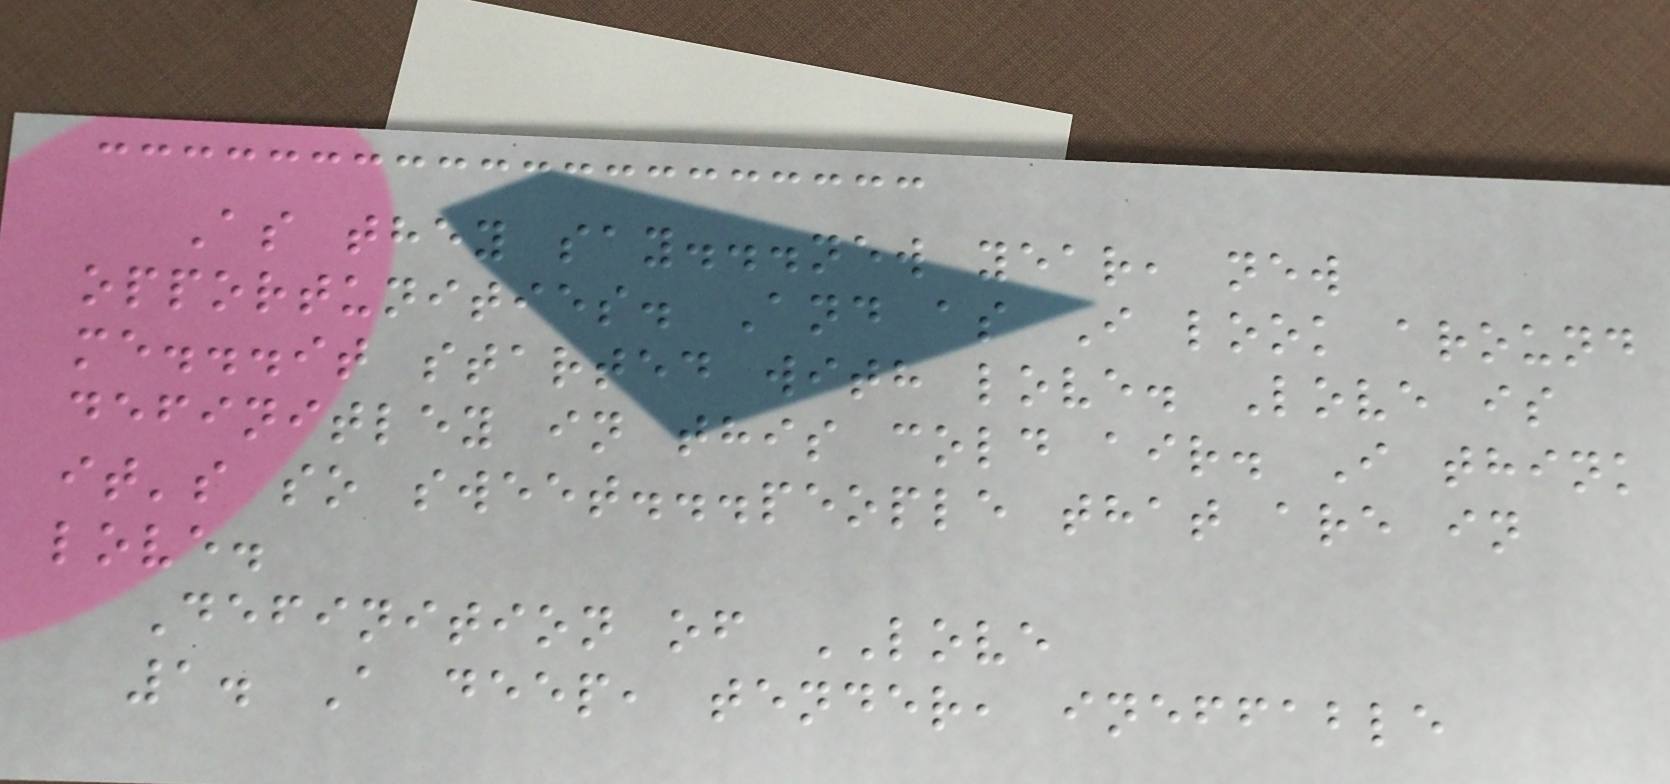As they say...new year, new
opportunities. And as I look around
me...it started with love. Love is
definitley in this cold air. I think
it's so sweet...people that are in
love.
Definition of LOVE
1. A deep, tender, ineffable
